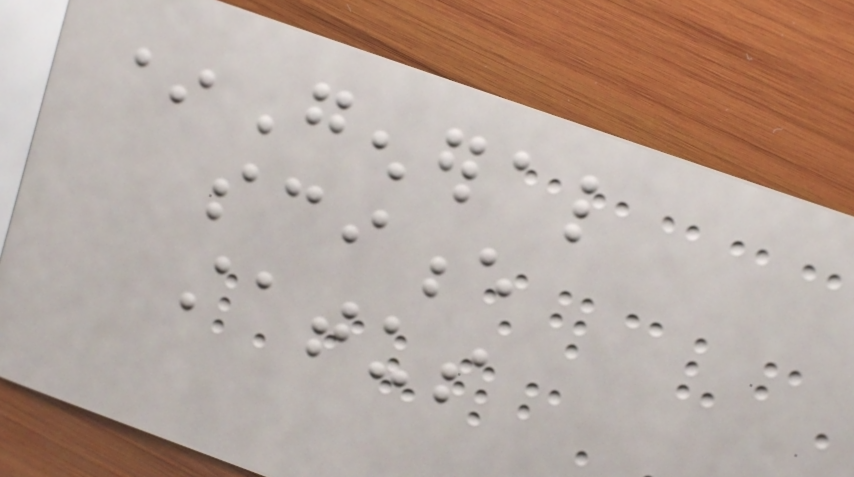*General
science
status
